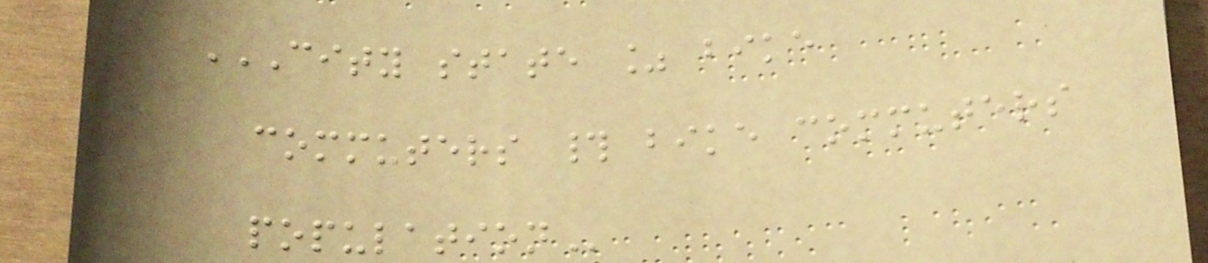CITY STATE % BIKE
COMMUTERS # BIKE COMMUTERS
POPULATION
